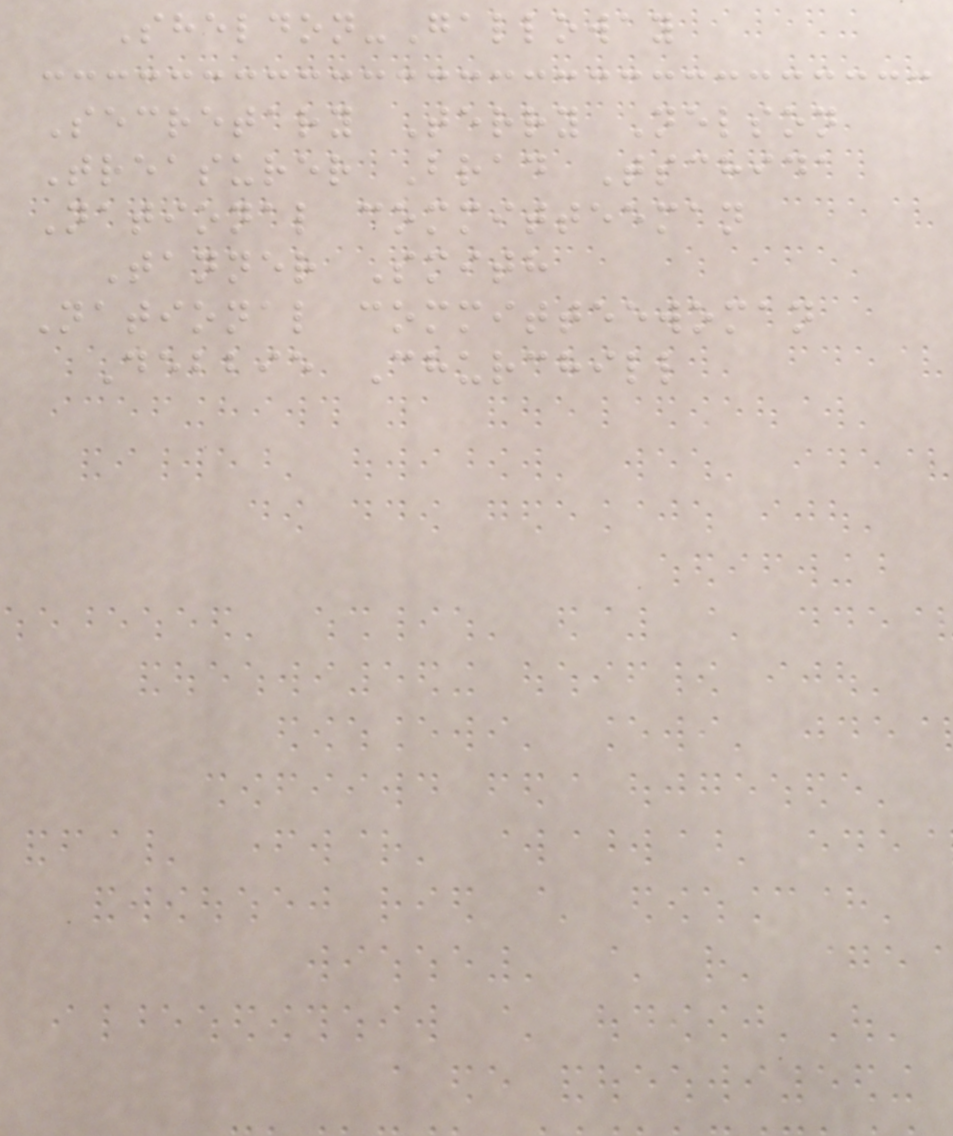Sheldon-Galloway
Secretary Terry Nelson
Treasurer Brad Tschida
National committeeman
Tanner Smith
National committeewoman
Debbie Churchill
